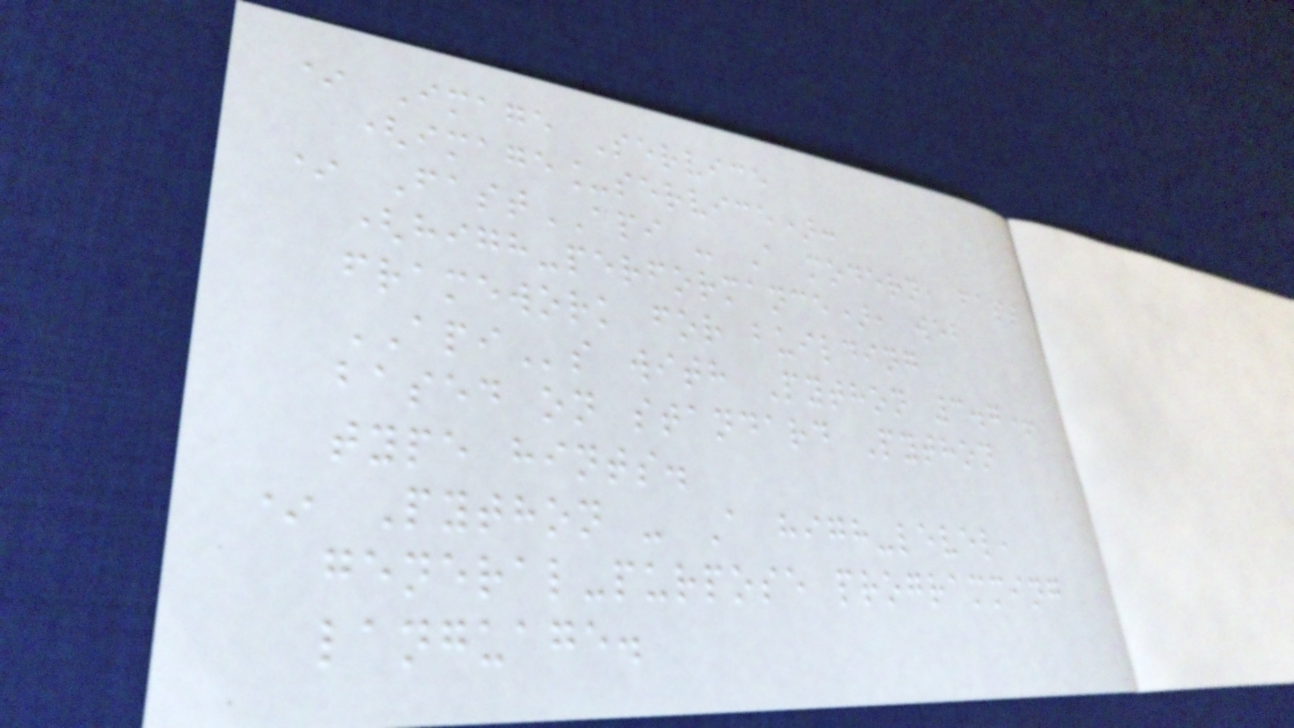* Image Service
(image_service):
* FastAPI - A modern, fast
(high-performance), web
framework for building
APIs with Python 3.7+
based on standard Python
type hints.
* Python - A high-level,
general-purpose programming
language.
